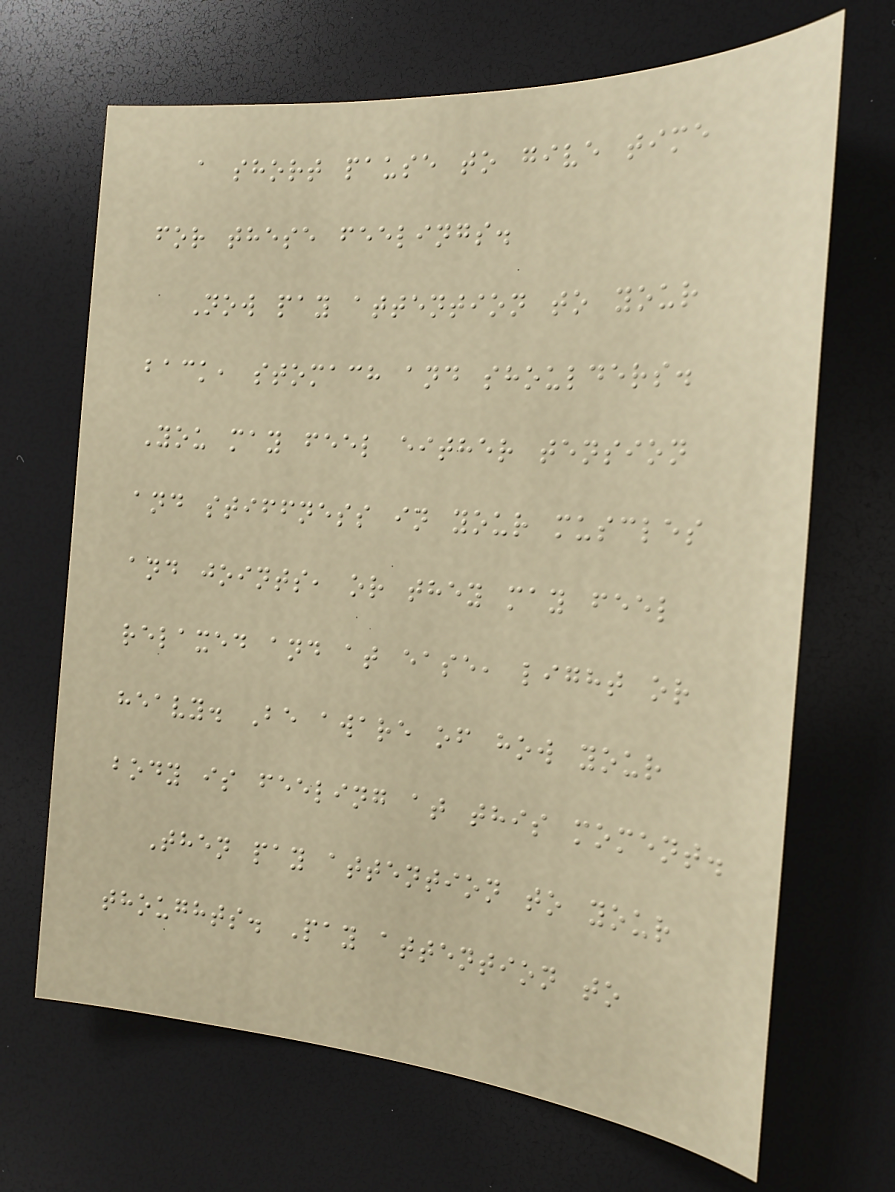a short pause to give time
for these feelings.
Now pay attention to your
back, stomach and shoulders.
You may feel either tension
and stiffness in your muscles
and joints, or they may feel
relaxed and at ease, light or
heavy. Be aware of how your
body is feeling at this moment.
Then pay attention to your
thoughts. Pay attention to
